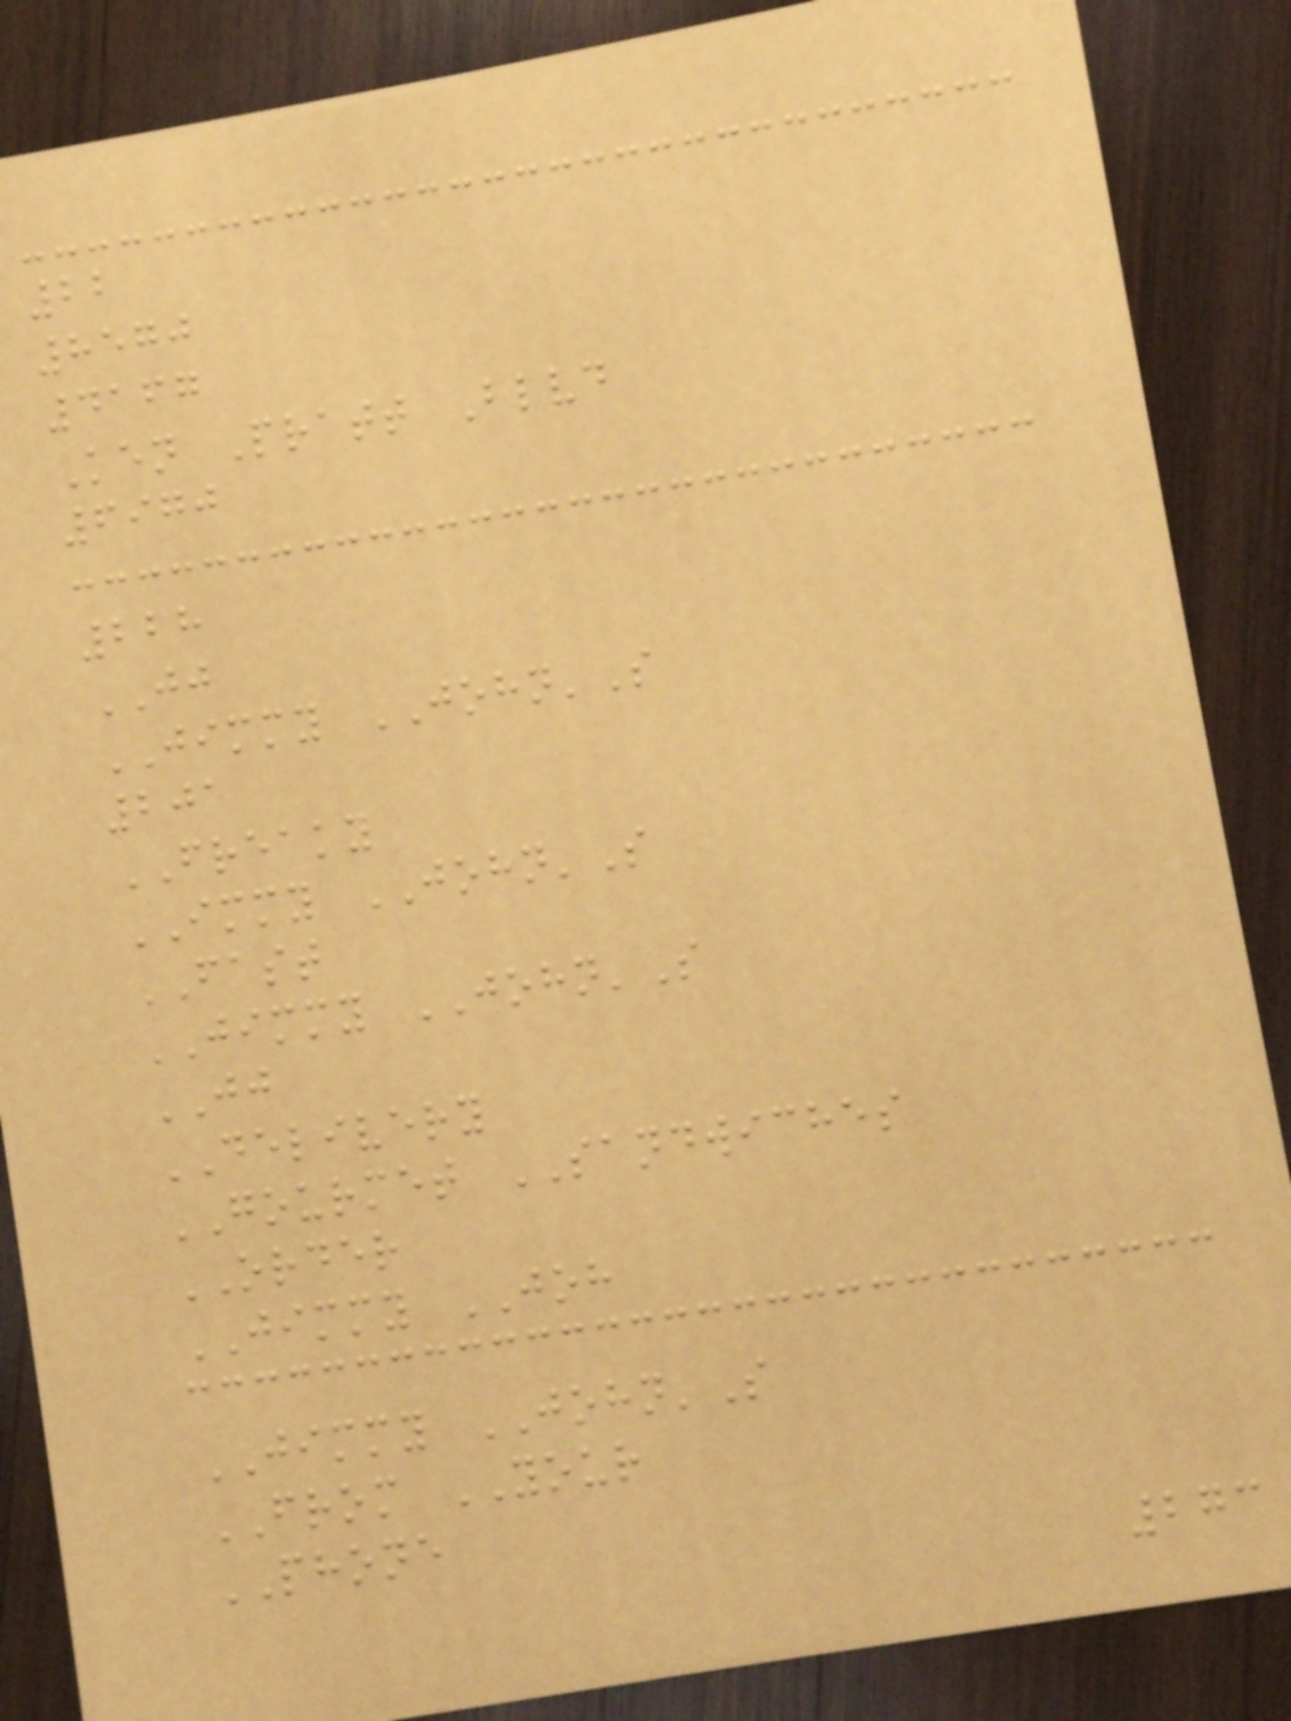22
8570
4167
Ken Pratt Blvd
6970
228
JJ
JIMMY JOHN'S
201
FREAKY
IMMY JOHN'S
FAST
JIMMY JOHN'S
JJ
DELIVERY
GOURMET SANDWICHES
ORDER
JIMMY JOH
JIMMY JOHN'S
FROM YOUR
PHONE
273
